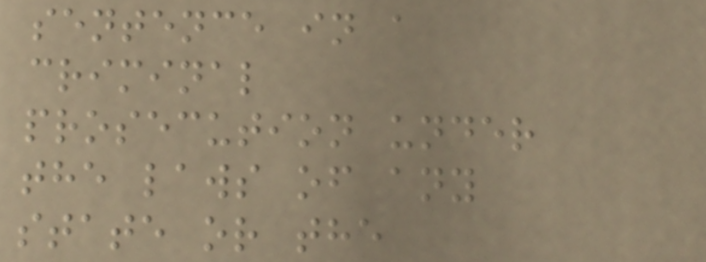sentence in a
criminal
prosecution under
the laws of any
state or the
